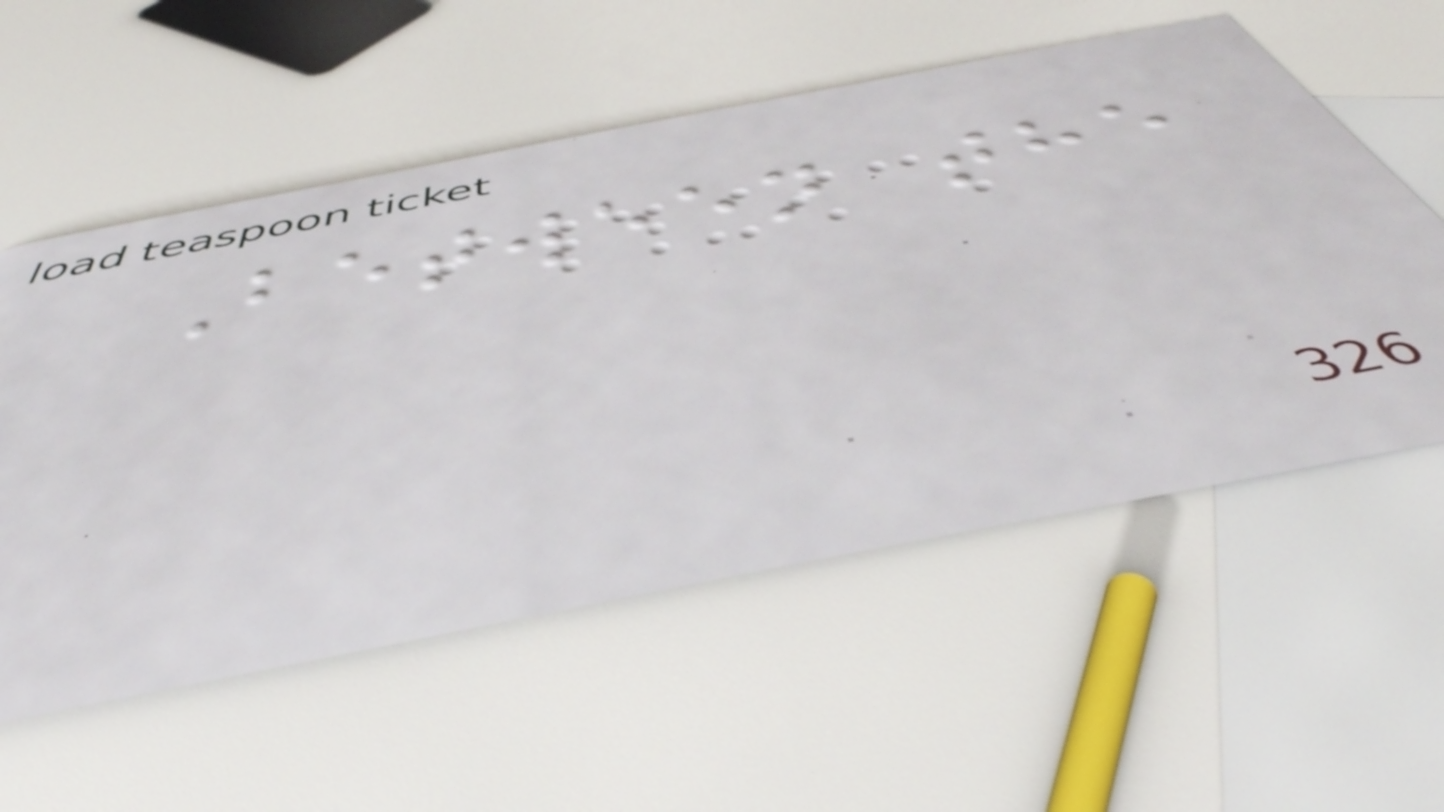Between the
